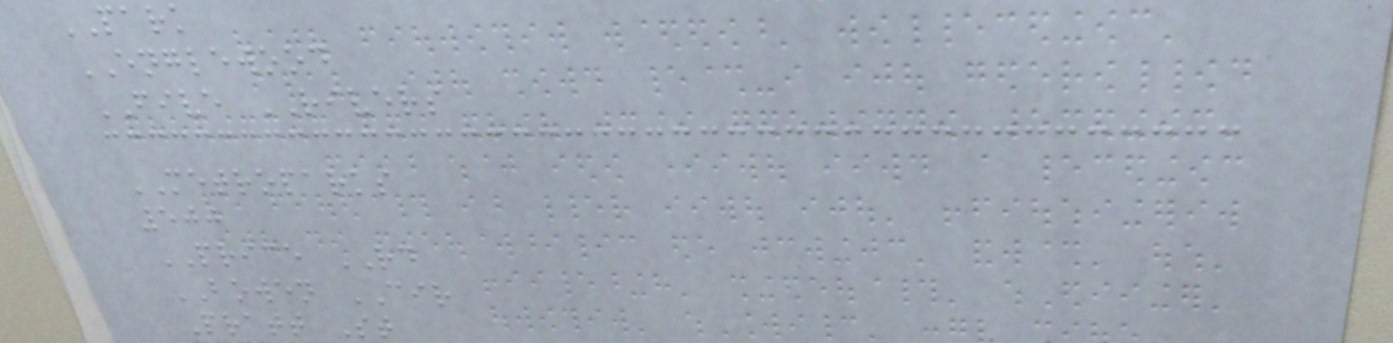PARK
ENGLEWOOD
FIVE RIVERS
METROPARKS
500
PRICE RD
BOWEN CIR
Pratt St
